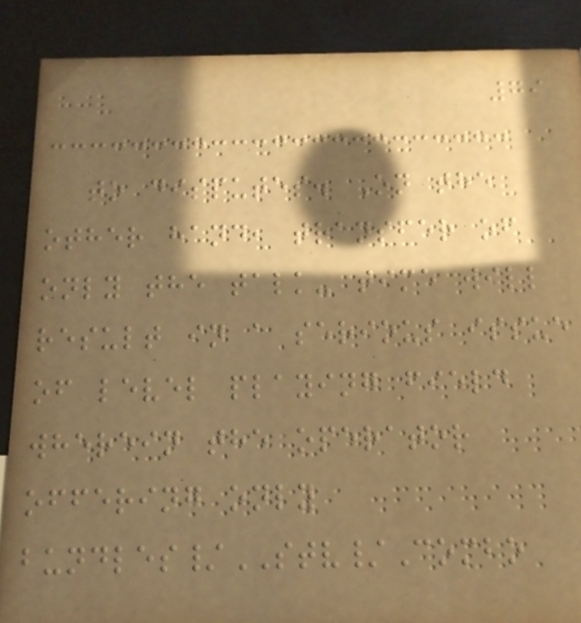79
to disputes. On the
other hand, transfer of
only the talk- time will
result in a serious issue
of level playing field
wherein the operator
offering only
bundles/STV/Combo
